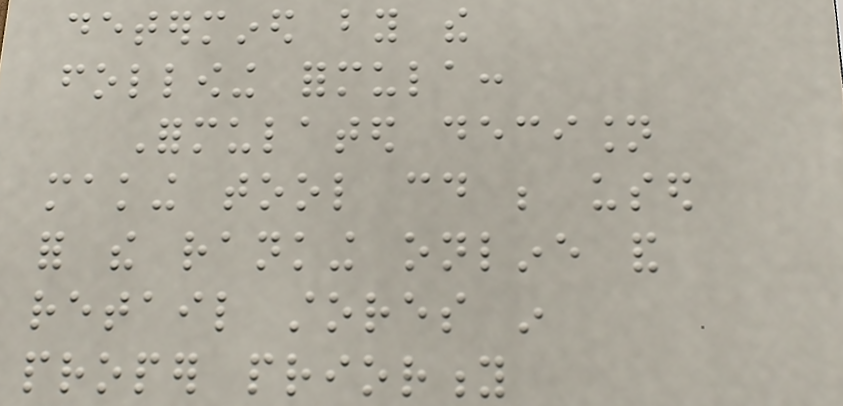determined by the
following formula:
Formulated decision
making tool could be used
for the ranking online and
retail stores in
proper priority
